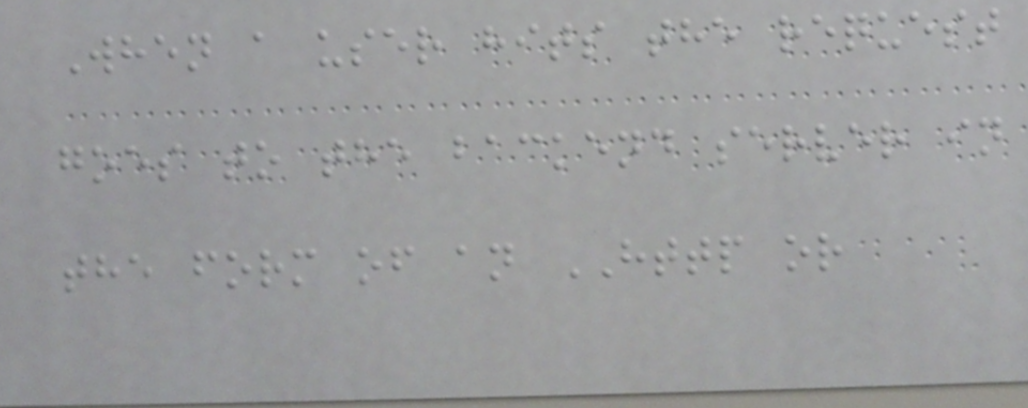When a user hits the request
goes to the backend server in
the form of an HTTP or
